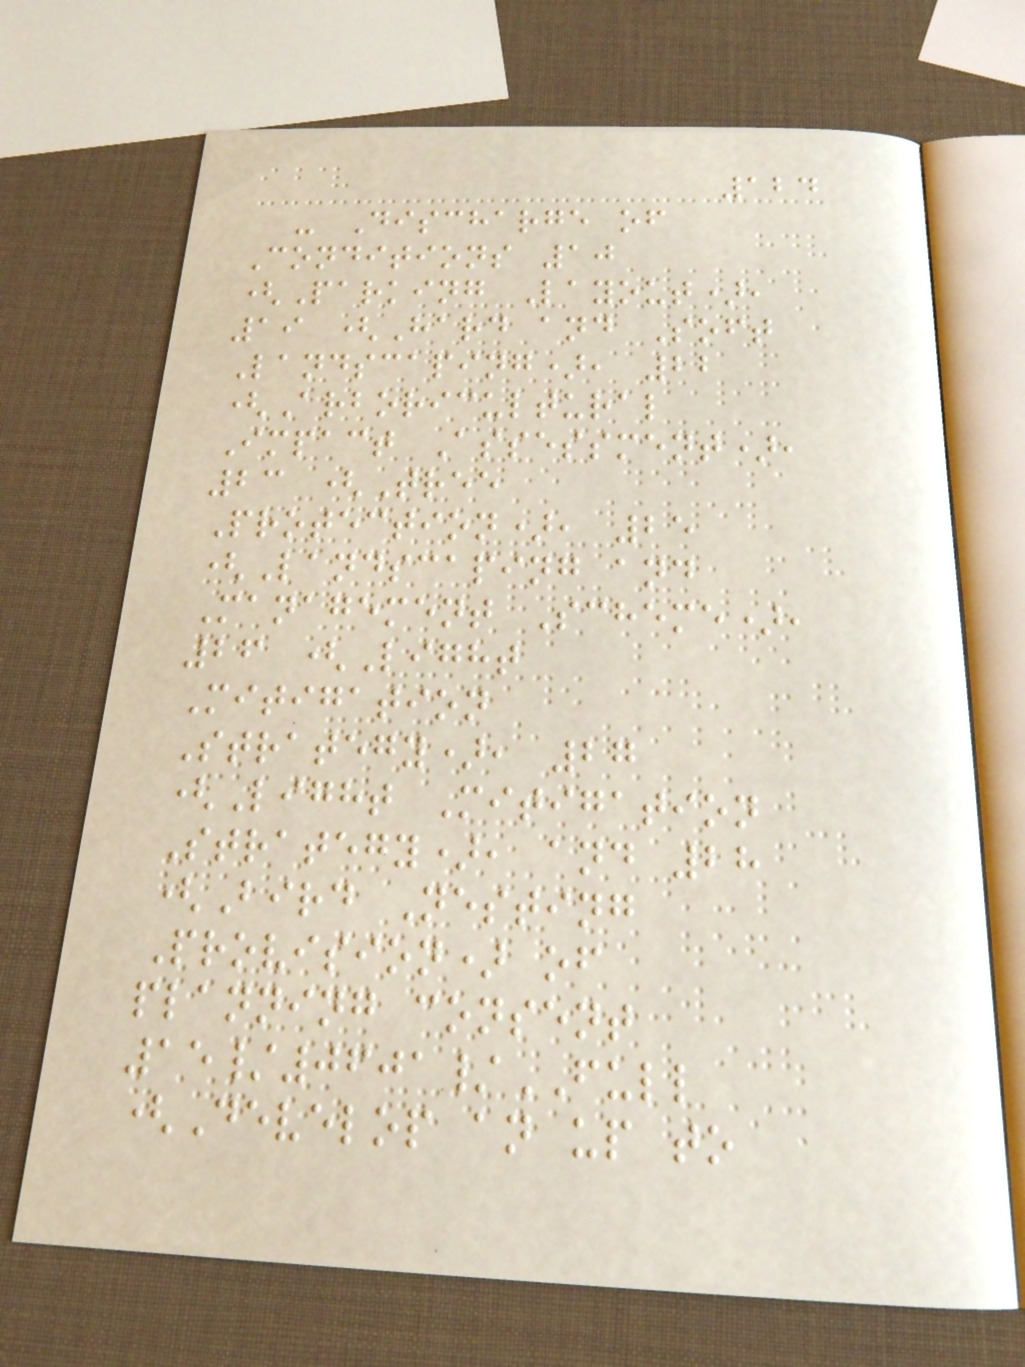124
- Discharge of
Conditions 10
(Parking Layout),
19 (Hard and Soft
Landscaping), 22
(Arboricultural
Impact Assessment),
23 (Tree
Protection), 25
(Landscaping and
Management Scheme),
26 (Light
Mitigation
Strategy), 27
(Light Mitigation
Strategy), and 28
(Bird Nesting
Provision) of
planning consent
15/0601/FULL
(Develop an up to
